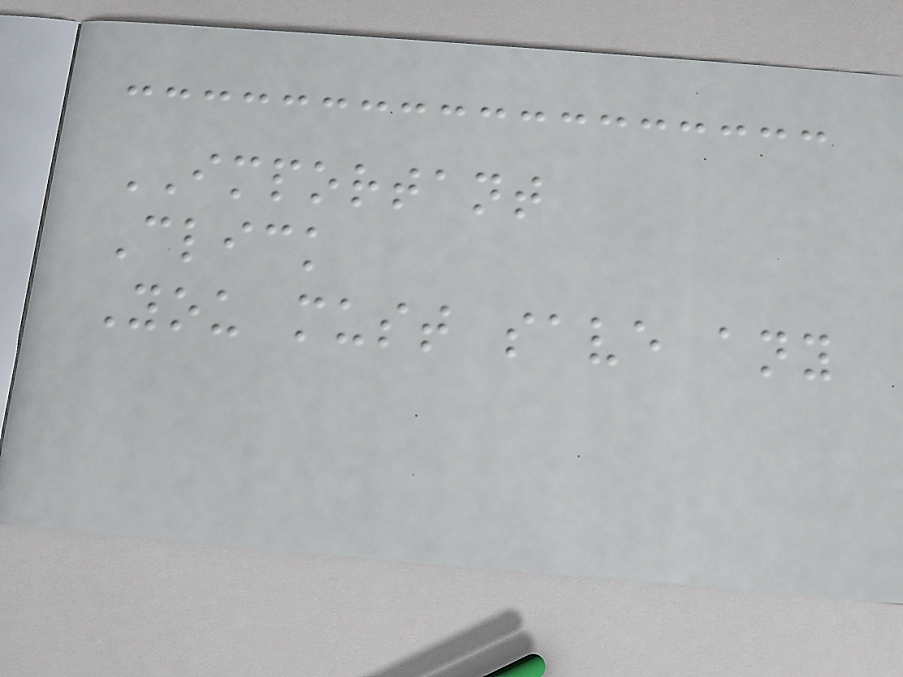IMPORTANT
Click
You must save any
